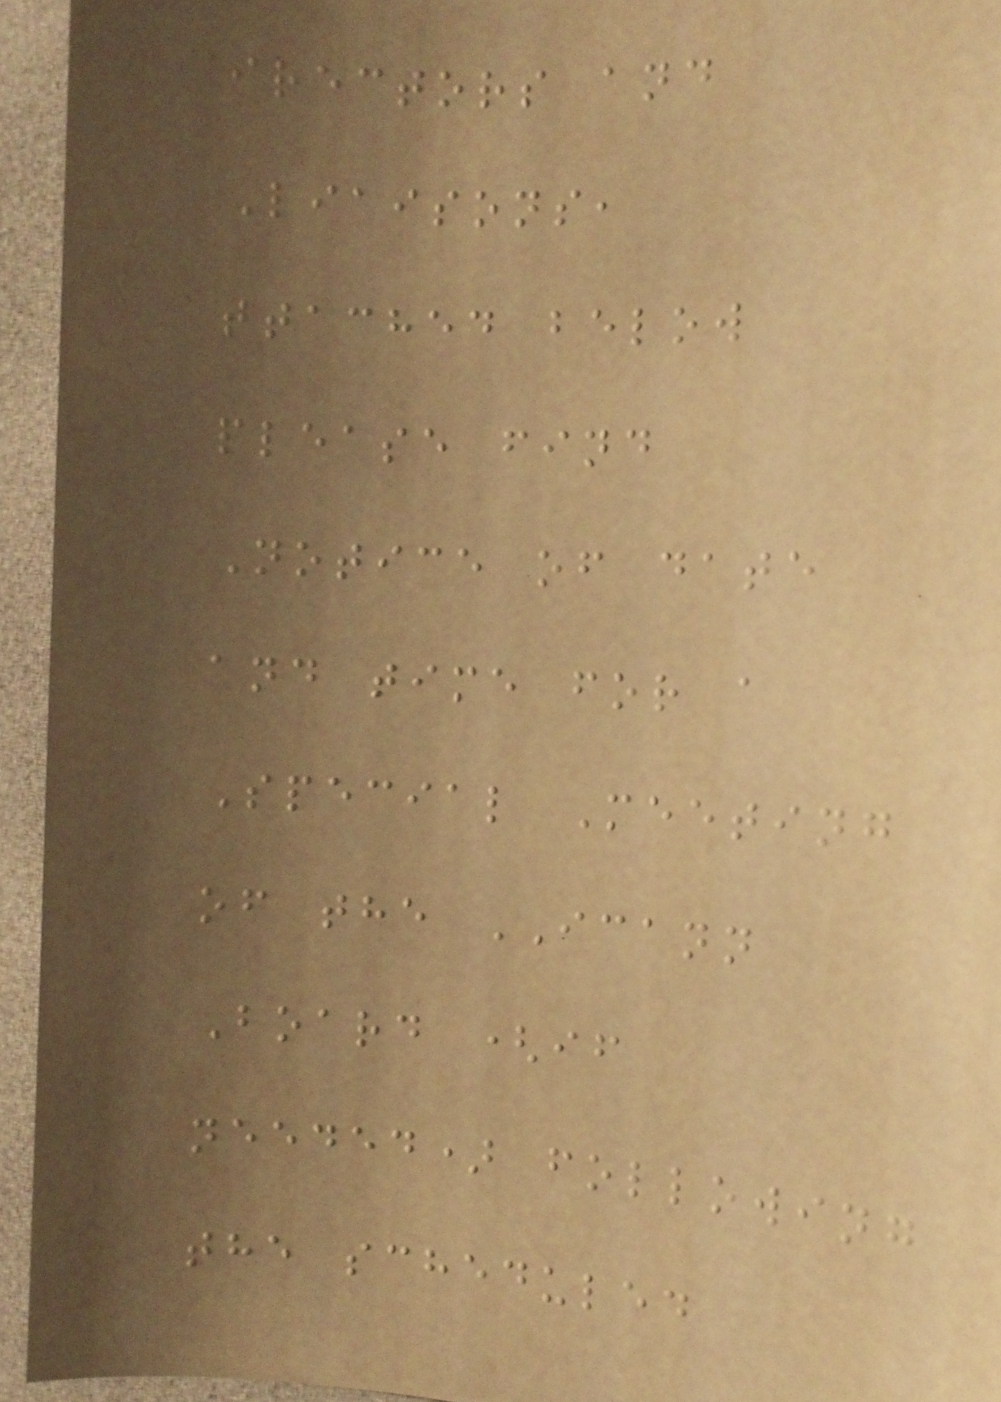Directors and
Liaisons,
Attached below
please find
Notice of date
and time for a
Special Meeting
of the ICANN
Board (if
needed) following
the scheduled
